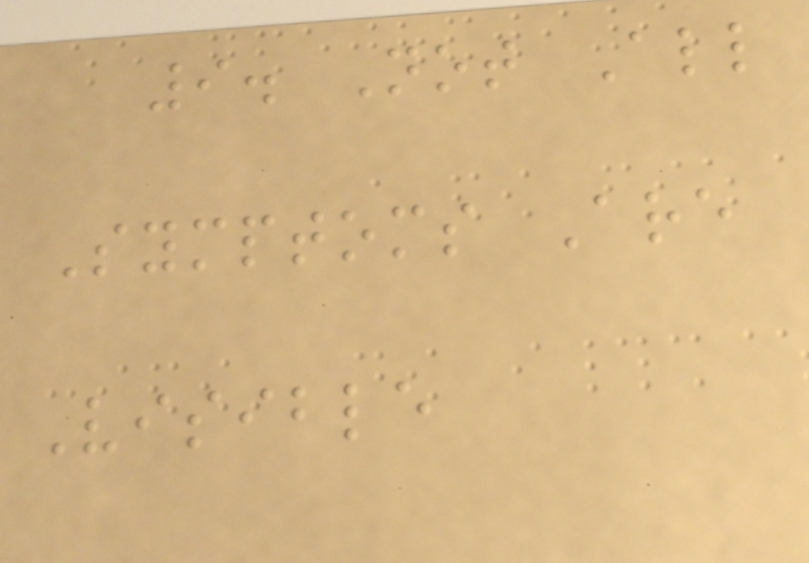9. Not All
Symptoms Are
Visible
